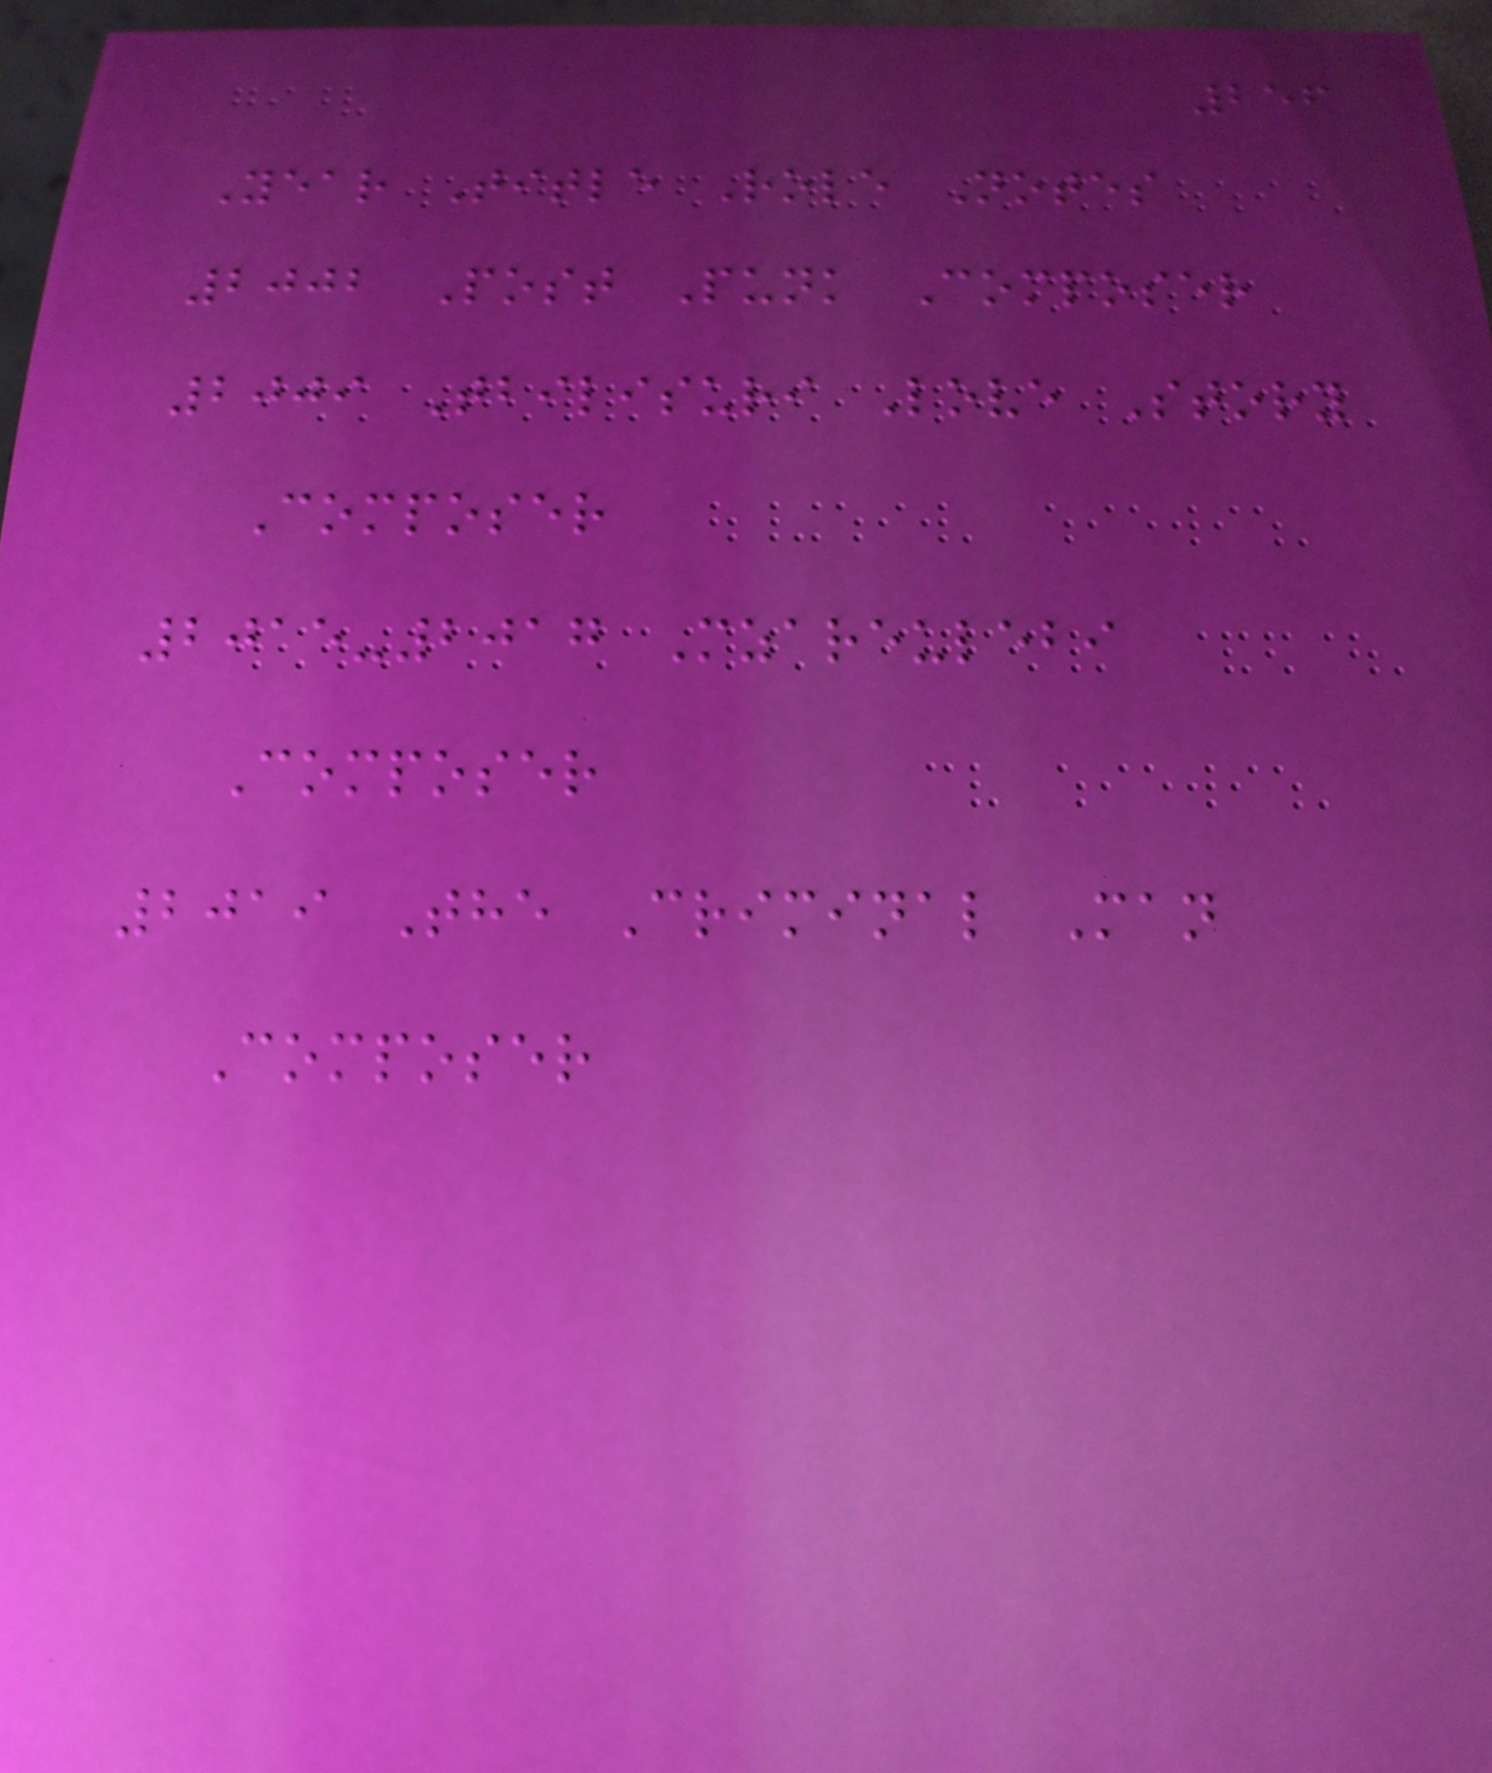256
Year Title Role Notes
2002 Post Punk Composer
2009 Tbilisuri Love Story
Composer
2015-2017 Mzareulebi
Composer
2019 The Criminal Man
Composer
